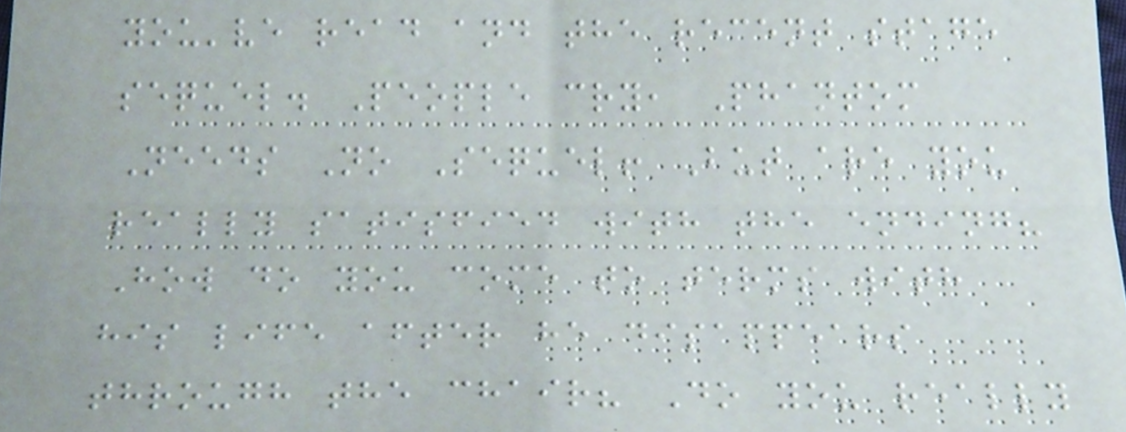you've read and the recent stage
sequel. People cry, Phantom
Needs No Sequel! But are you
really satisfied with the ending?
How do you come to terms with
his life after he disappears
through the chair? Do you really
